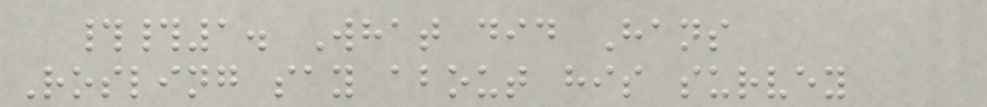##1. What did Hans
Rosling say about his survey
